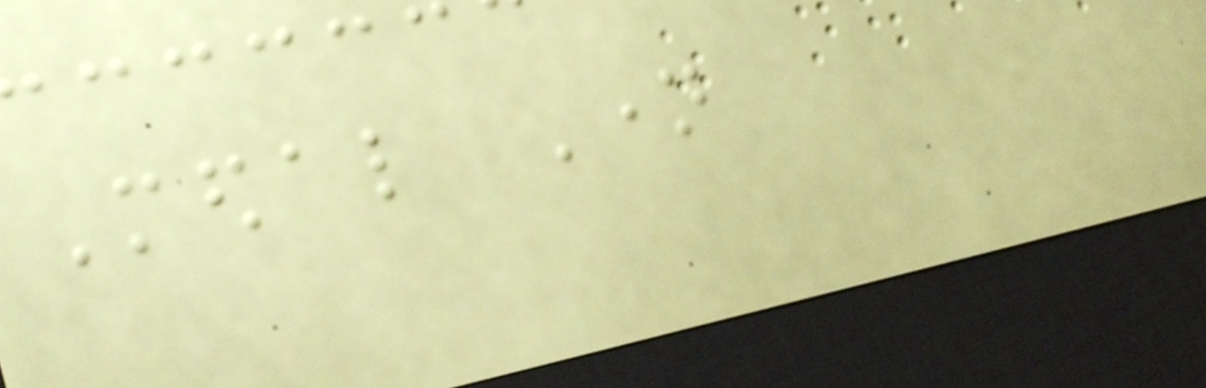Medal Name
